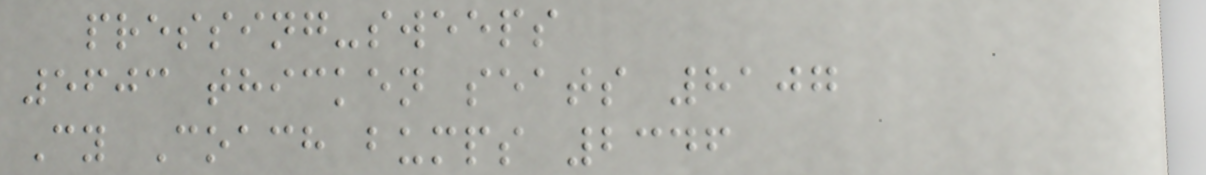pressing-sweeps
5603 thicken seats 8107
Cy Coach bumps 2346
